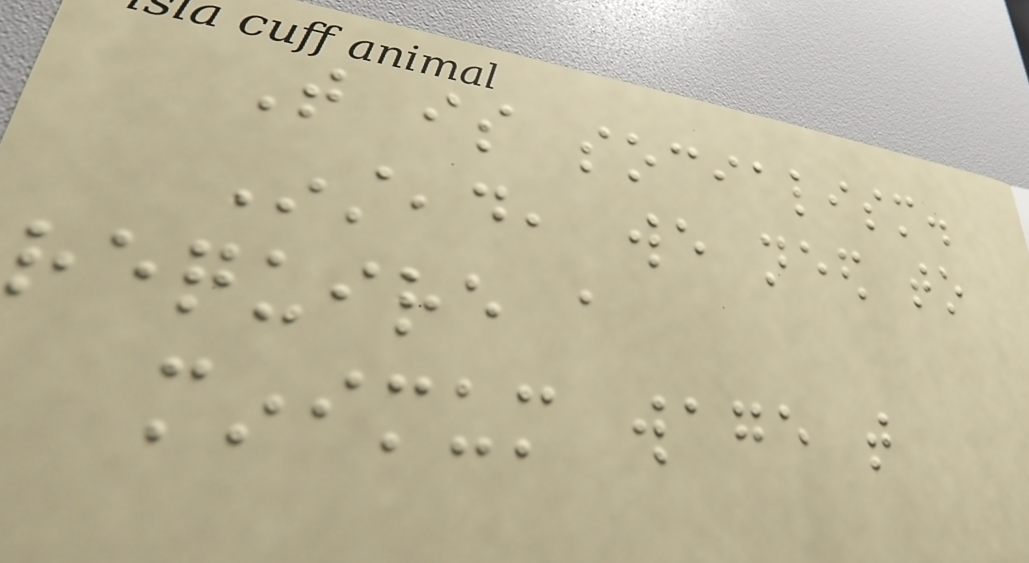That is socialism.
Instead, we need to
require a
minimum wage that
